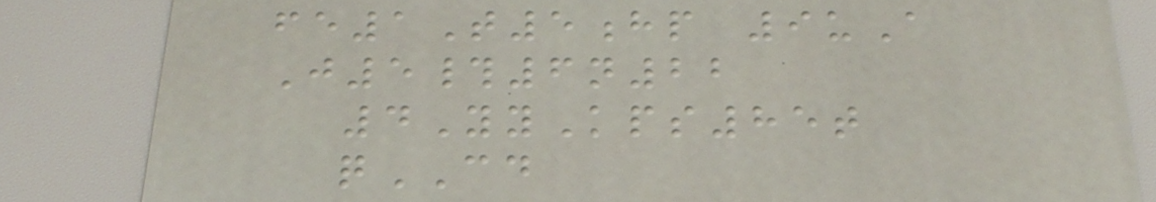fe1T5hp 9uA
J5#6n22
4YyKps85t
qCD
